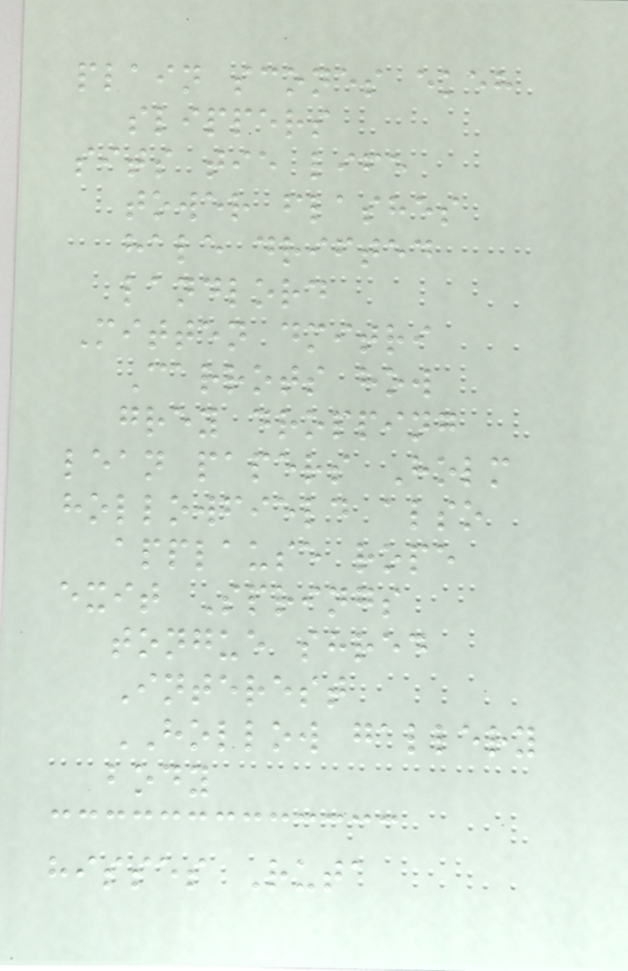plain scones ekeh
slippers
sits tie life
tower flashes
hale drifted
landlord
Mitten dmitri
Carrots how
grey dropping
lean papers Holm
hollowfield also
applause rope
exit Springs
tongue shred
Interest
HOLLOW gallery
body
hisses Ruta
